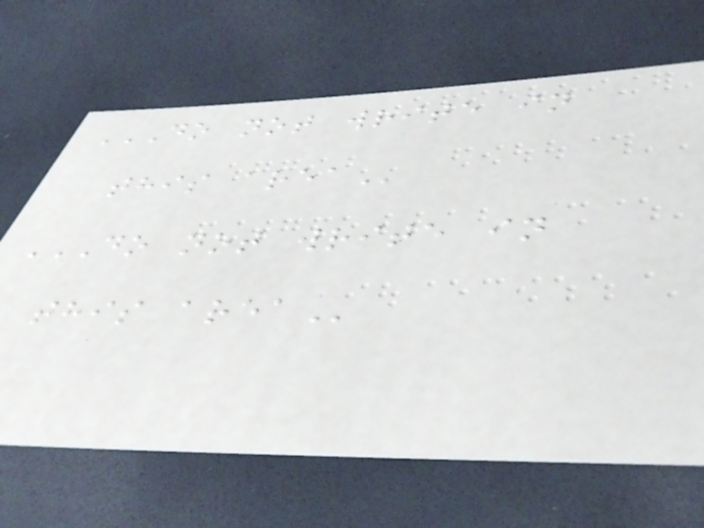DO NOT WRITE IN
THIS AREA
DO NOT WRITE IN
THIS AREA
